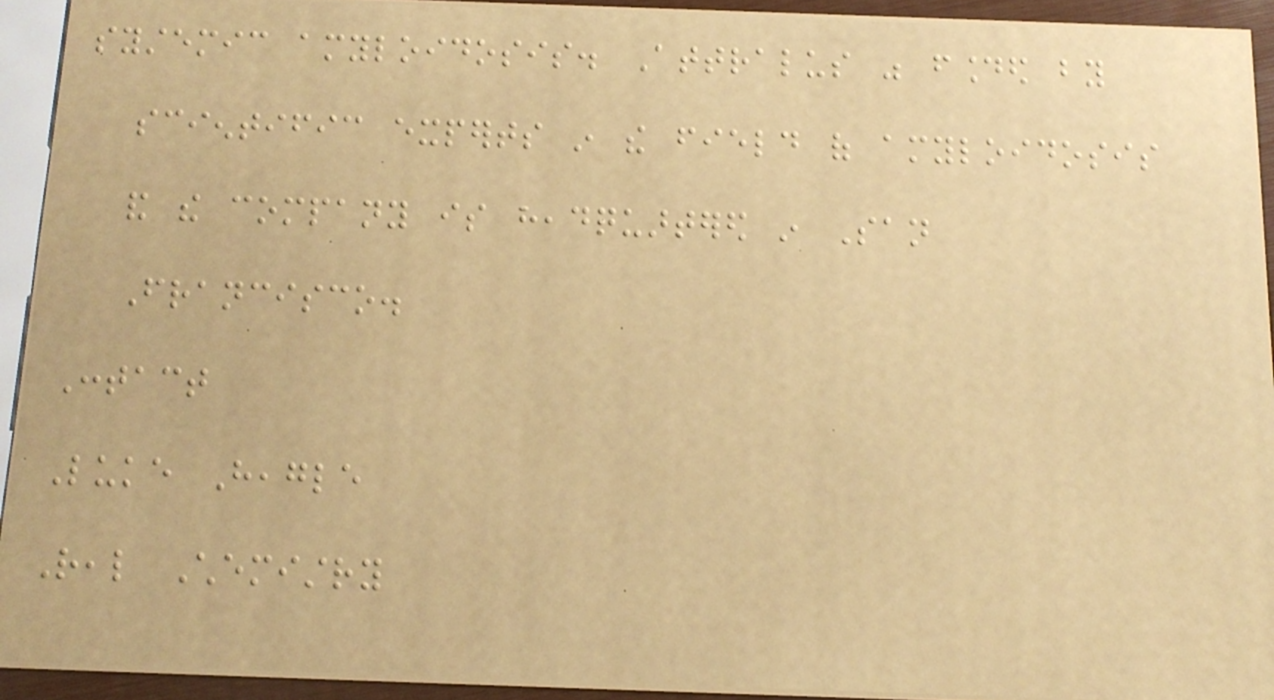systemic amyloidosis. Attralus was founded by
scientific experts in the field of amyloidosis
and the company is headquartered in San
Francisco.
Contact
Luke Heagle
Real Chemistry
